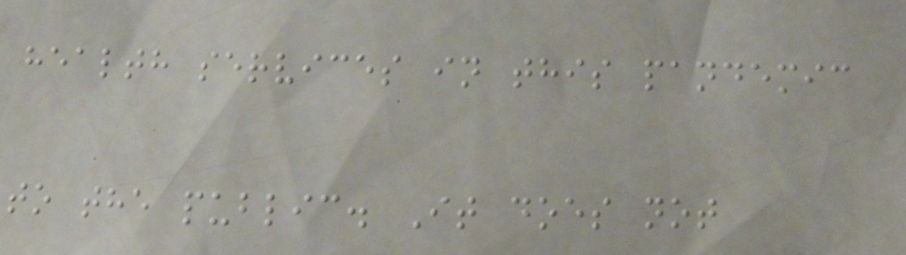health services in this pandemic
to the public. It does not
